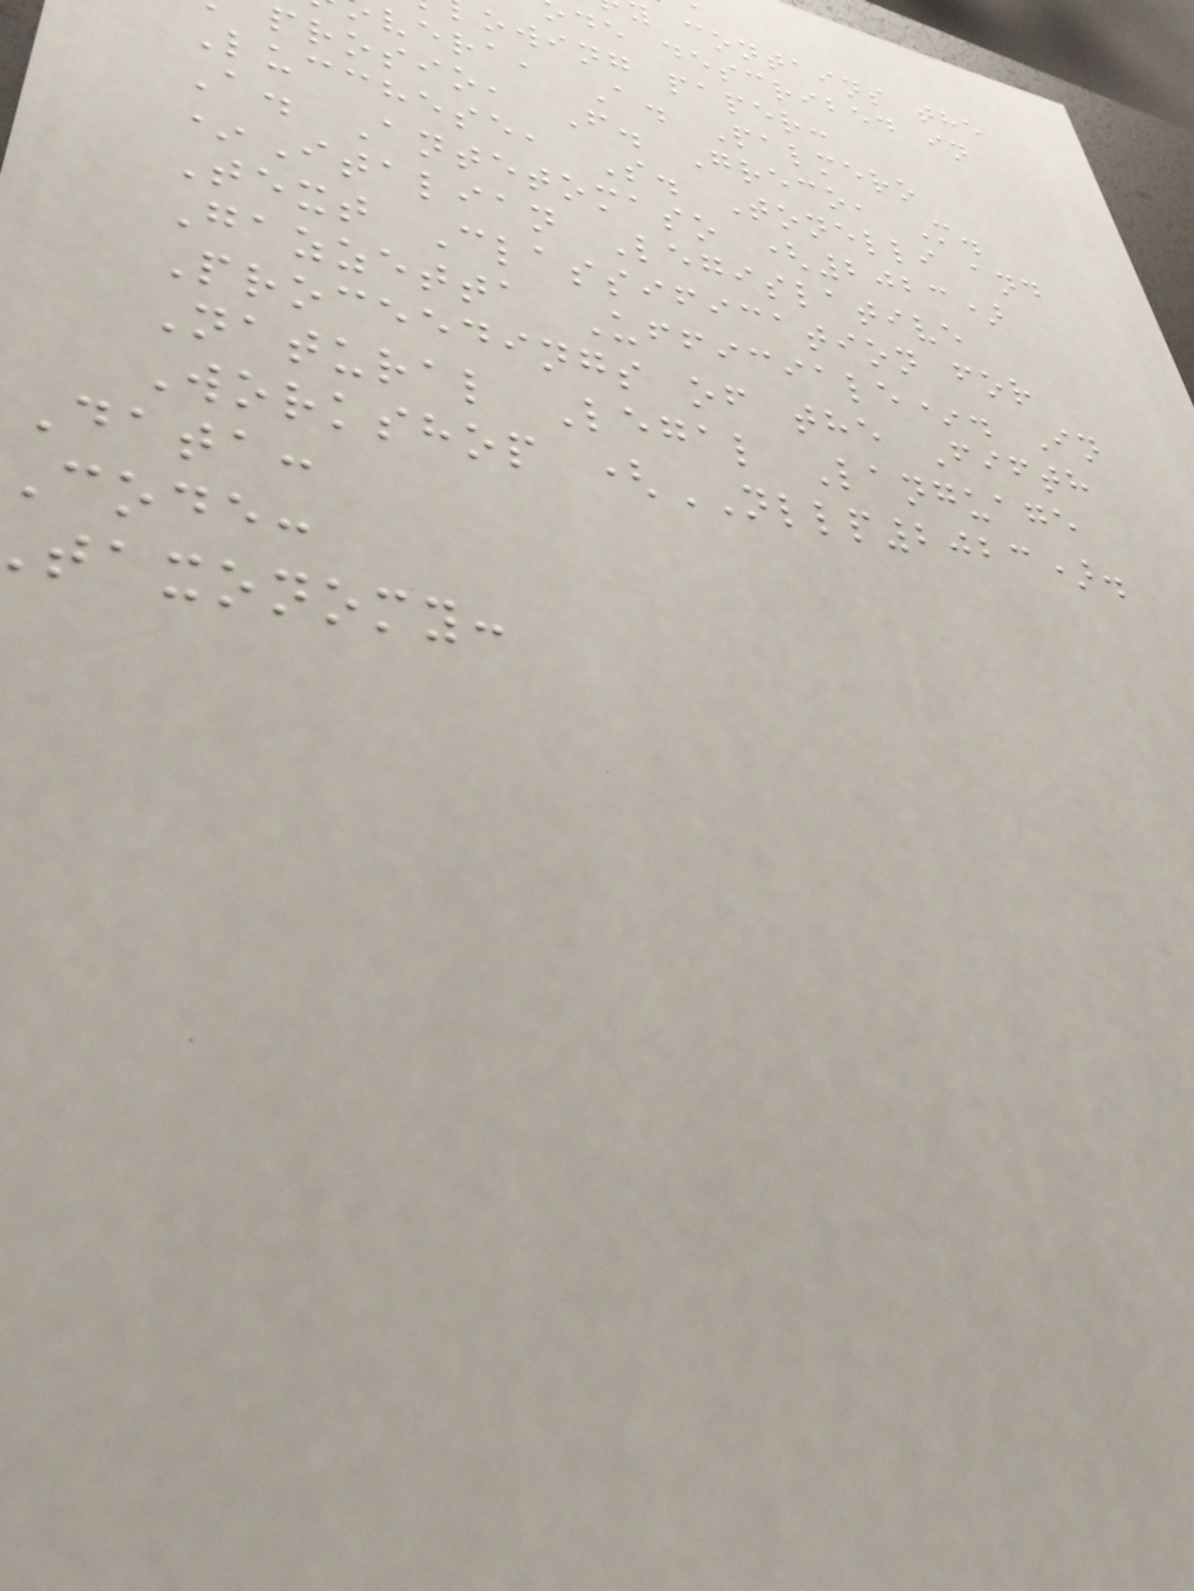contains the
de described in
owing paper:
vera, A. Palmero
prosio, F. Greco, M.
Lucchese, S. Tonelli and
A. Antetomaso (2023)
*Italian Legislative
Text Classification for
Gazzetta Ufficiale*. In
Proceedings of the Fifth
Natural Legal Language
Workshop (NLLP2023).
Data:
code:
taxonomy:
